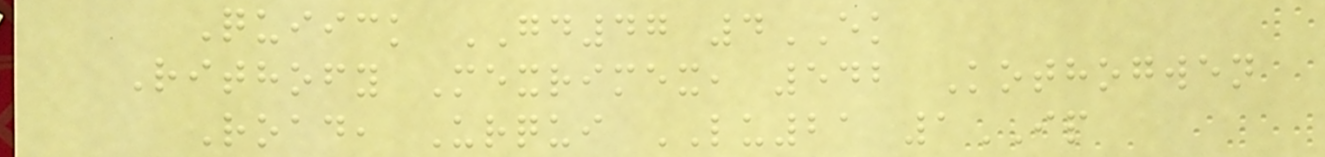Quiick GD47 4EK
Rithofy Mexrimex, 542 Kothogwen
Road, Urqui LU21 1IP
